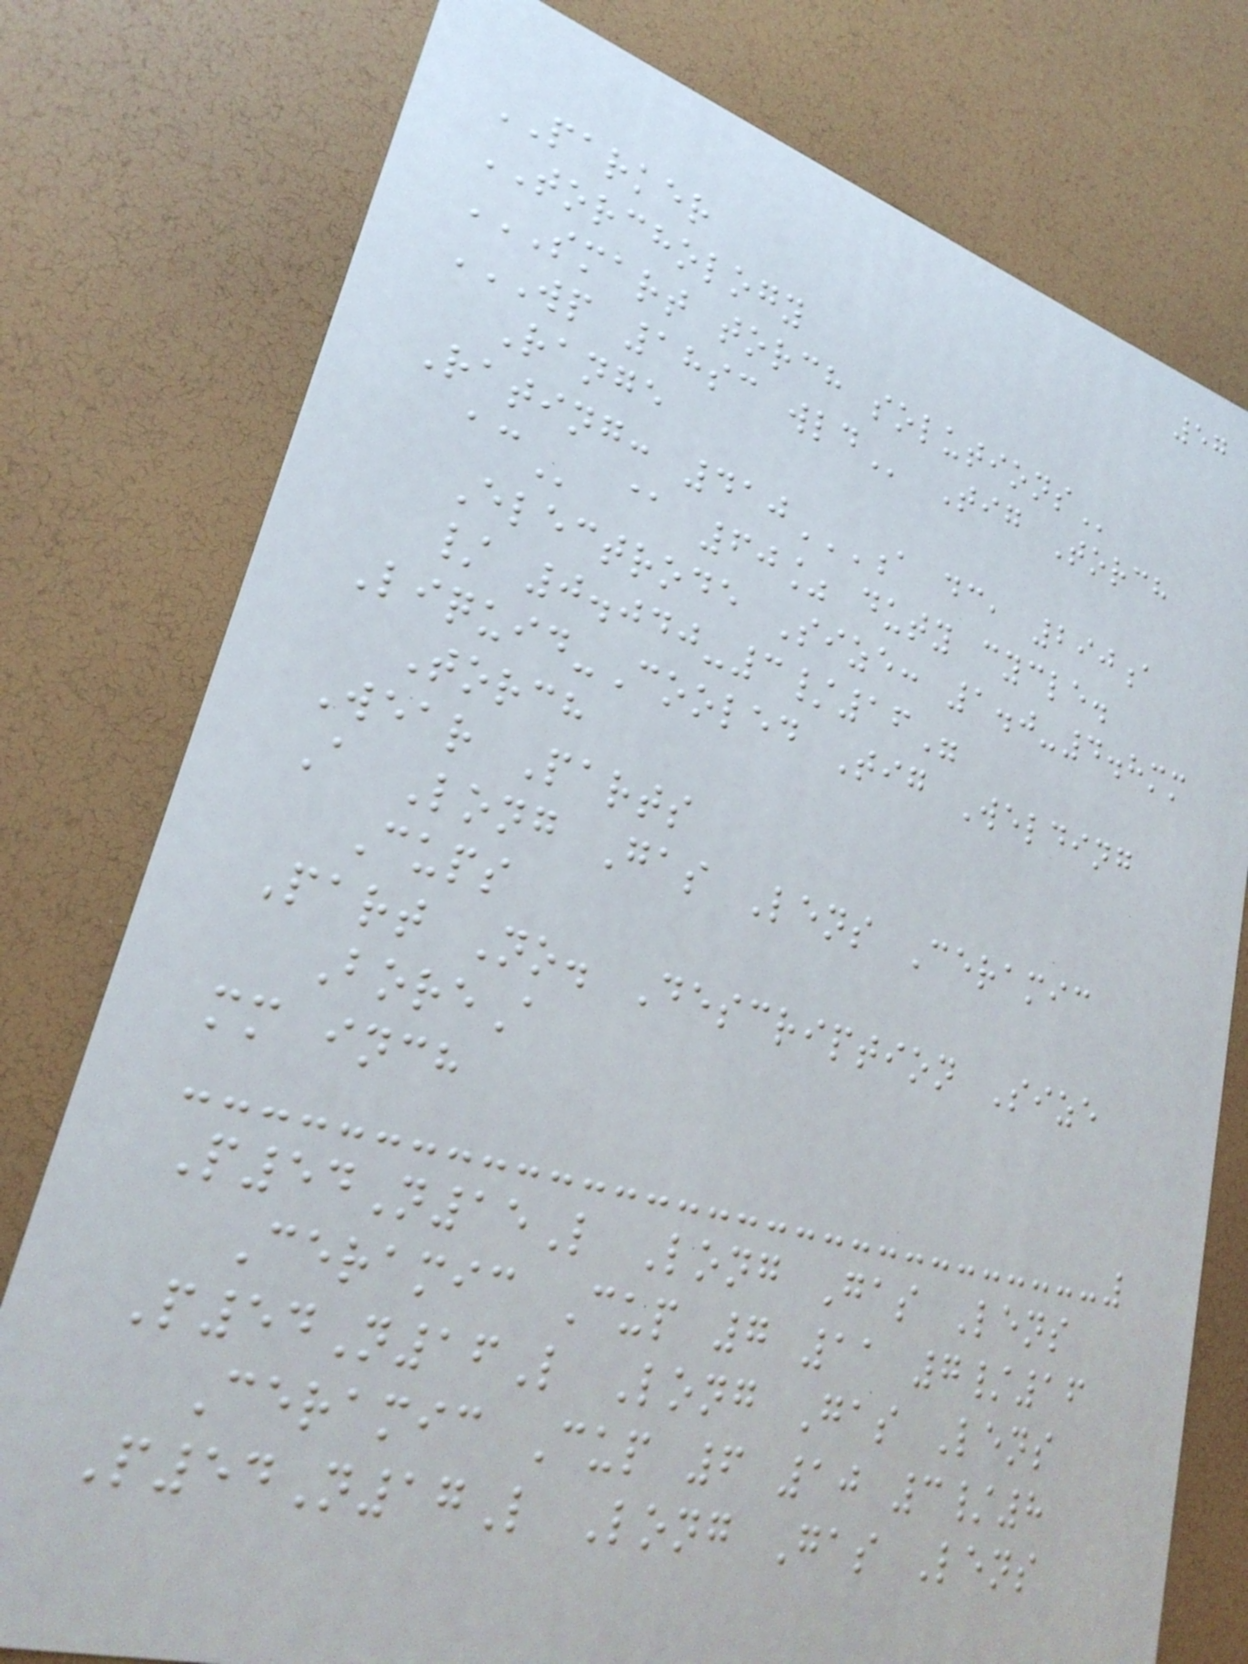57
PARKER
TORCHOLOGY
SMART TORCH SOLUTIONS
WP 18SC WLD Tig Torch
Range
Rating: 410A DC, 290A
AC @ 60% duty cycle.
Electrode Size: 1.0-4.8mm
/ 0.040-3/16"
Liquid-Cooled Tig Welding
Torch
Wear Parts
A Long Gas Lens Ceramic
Cups
Part No. Description Size
BoreA
mm inch
P54N15L Long Gas Lens
Ceramic Cup 7 11 7/16
P54N16L Long Gas Lens
Ceramic Cup 6 10 3/8
P54N17L Long Gas Lens
